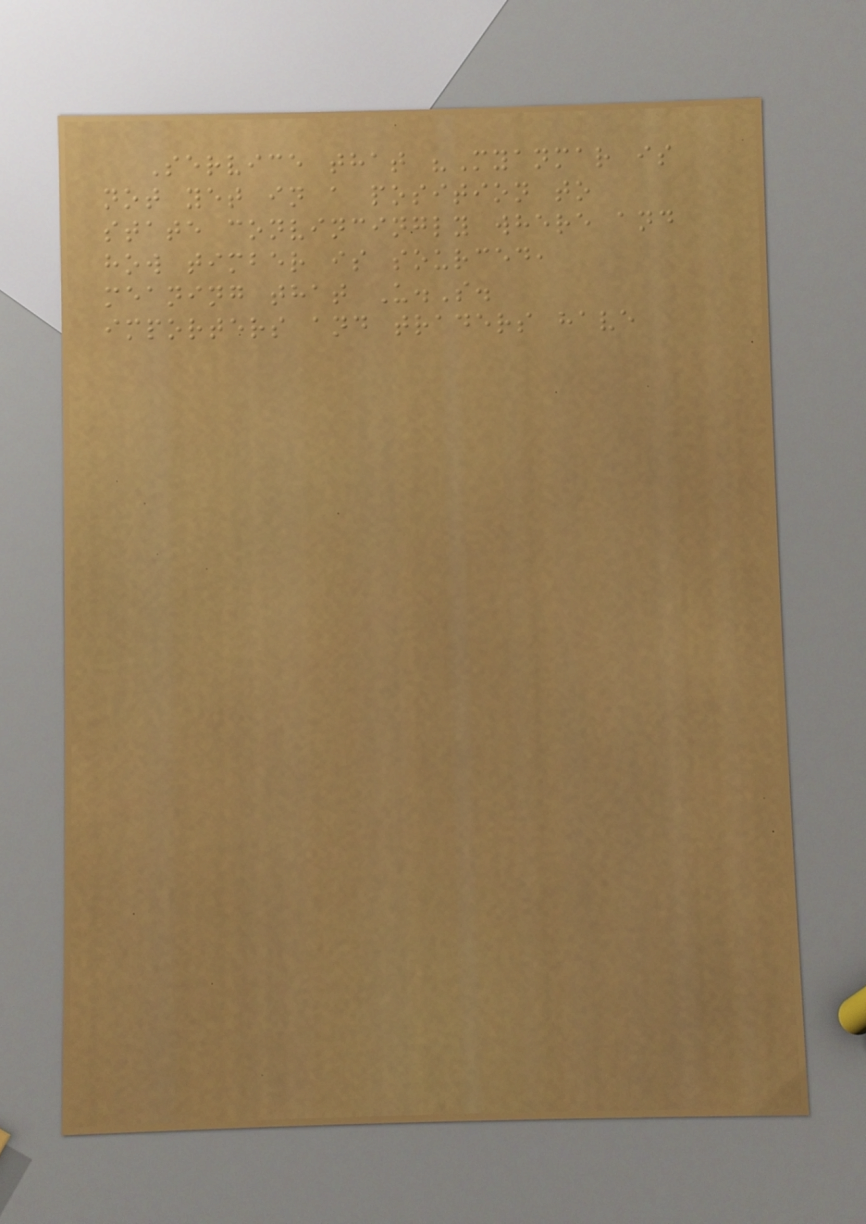Service that "Myanmar is
not yet in a position to
state convincingly where and
how timber is sourced,
meaning that U.S.
importers and traders have
